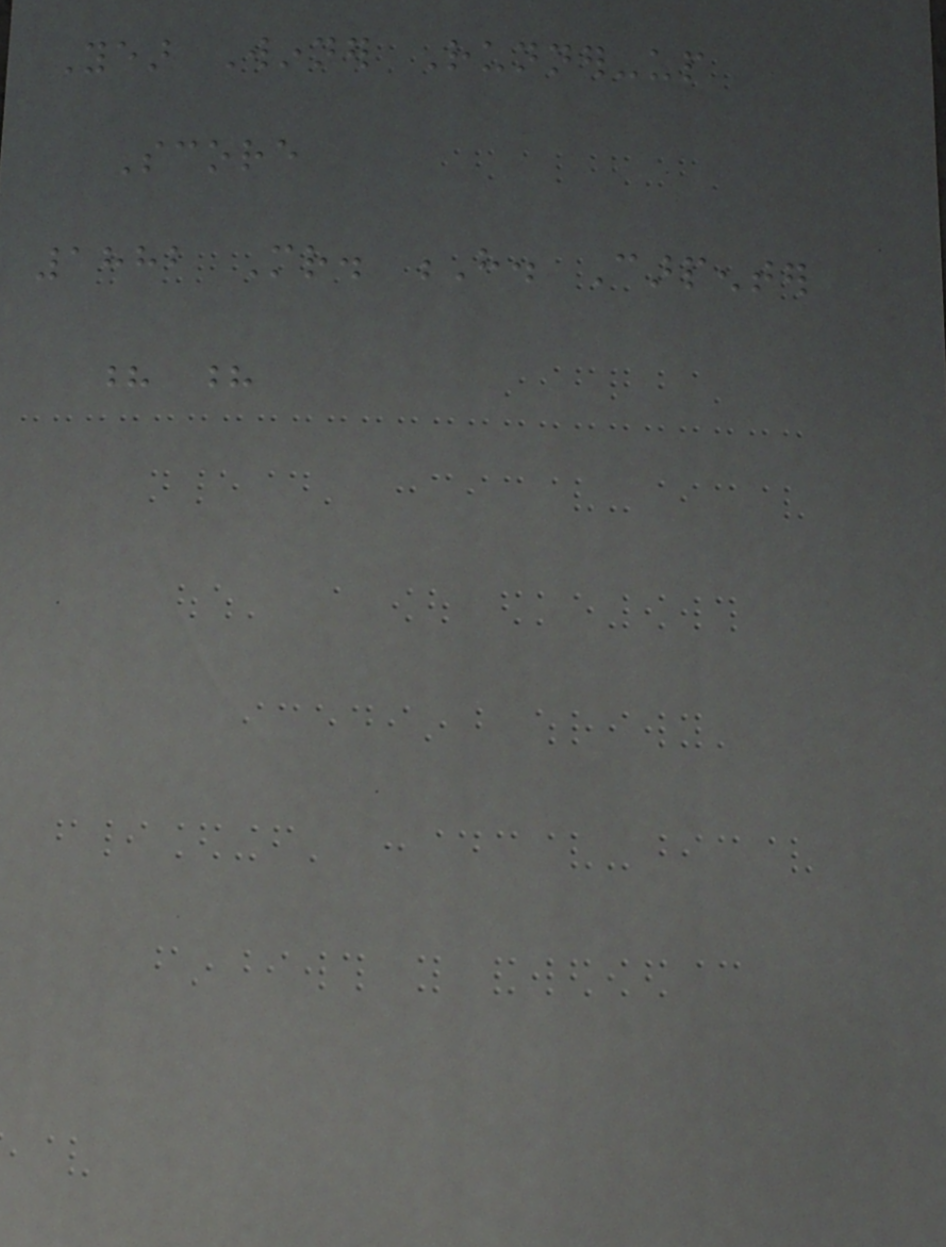Year Winner Runner-up
Score
1882 Mr. H. Carpenter
? ?
